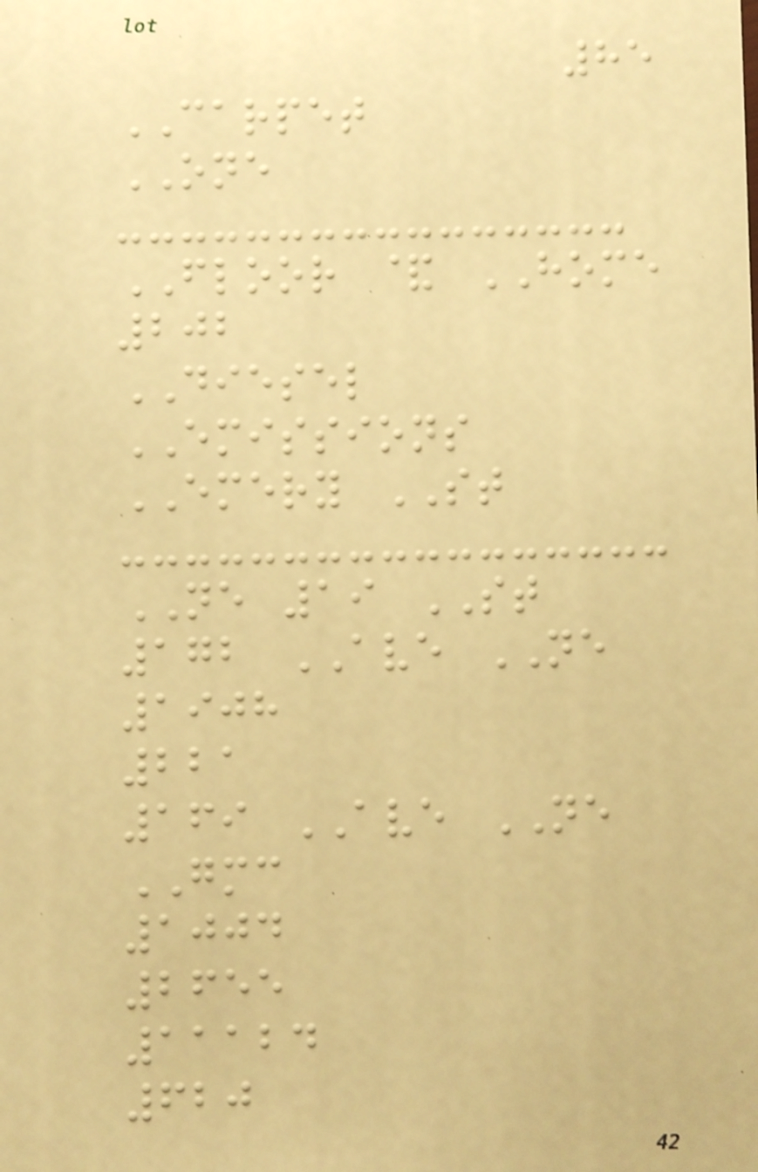85
CARPET
ONE
FLOOR & HOME
202
DIESEL
EMISSIONS
EMERY ST
NE 19 ST
172 AVE NE
1908
221
169 AVE NE
GMC
1004
2655
11124
620
